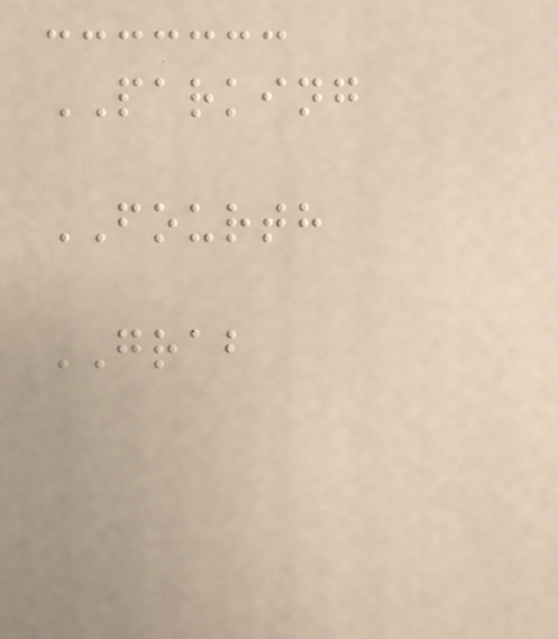PARKING
FOURTH
GRAB
